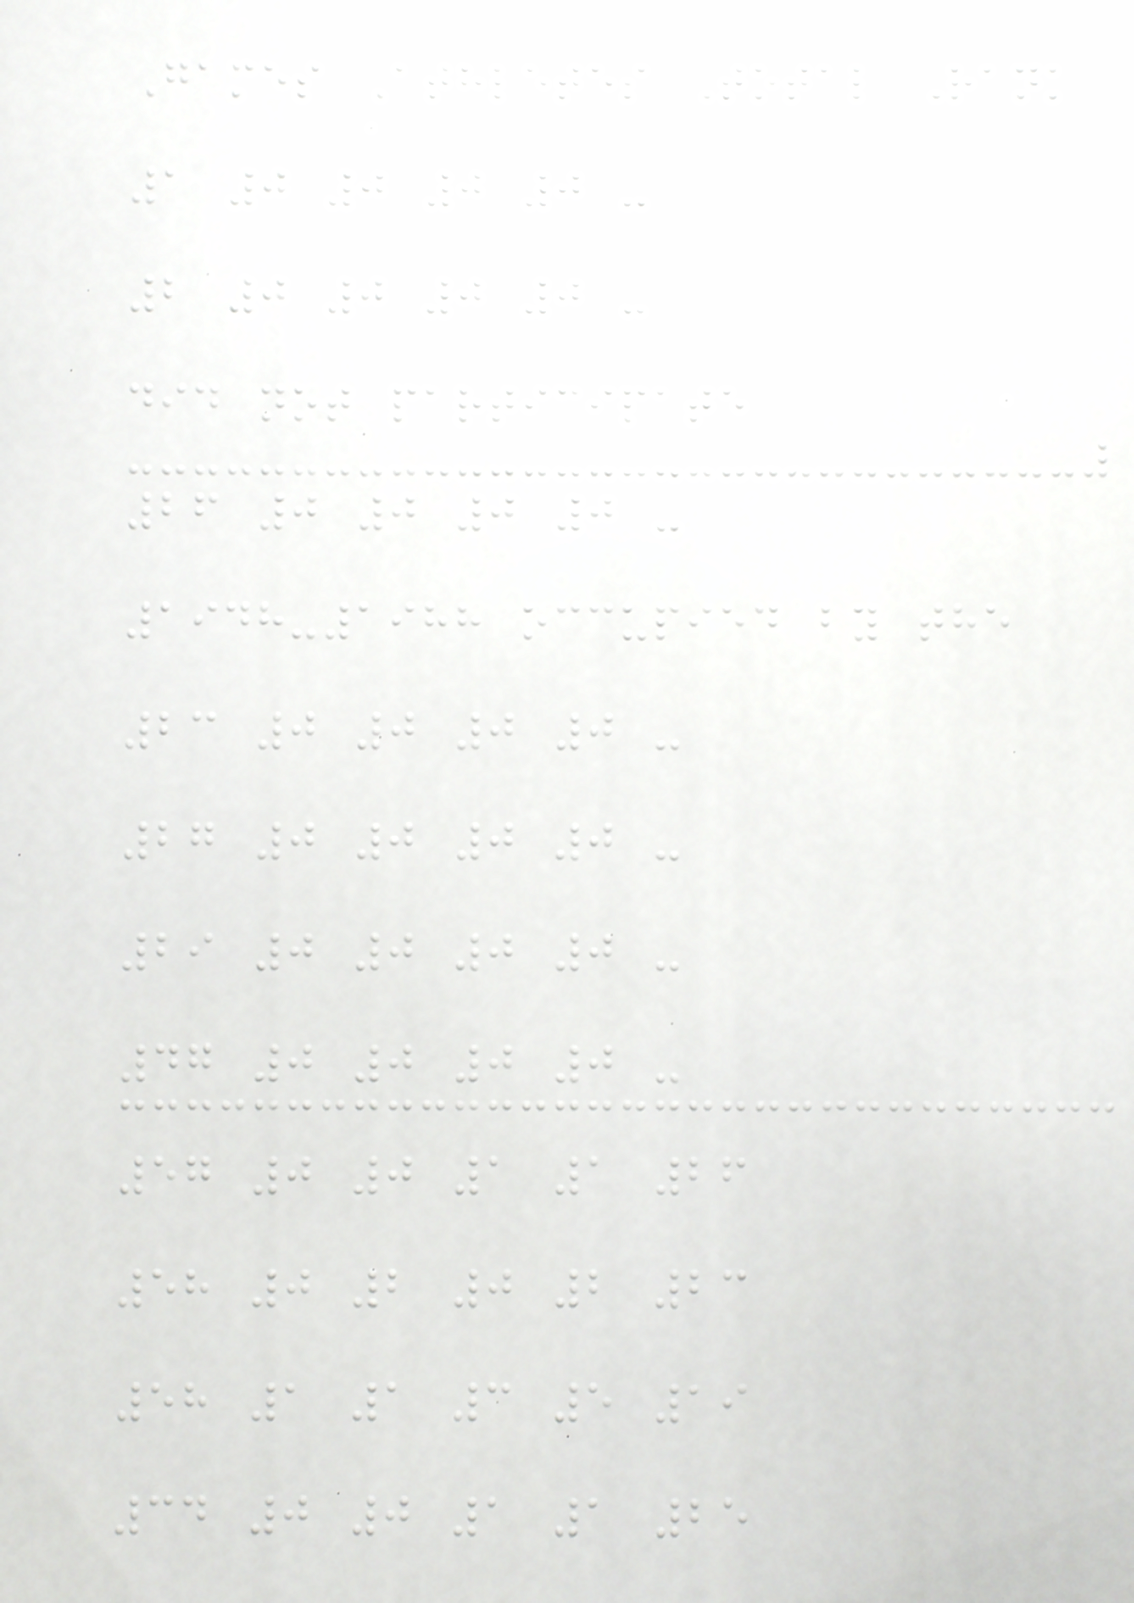Games Athletes Total Rank
1 0 0 0 0 -
2 0 0 0 0 -
did not participate
26 0 0 0 0 -
1948-1988 occupied by the
23 0 0 0 0 -
27 0 0 0 0 -
29 0 0 0 0 -
47 0 0 0 0 -
57 0 0 1 1 26
58 0 2 0 2 23
58 1 1 3 5 19
34 0 0 1 1 25
